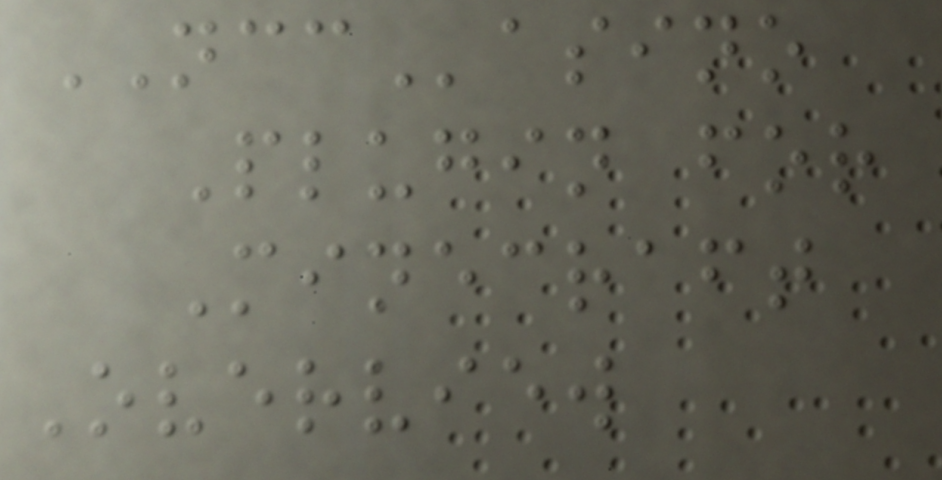NCCasino
Plugin for
Minecraft
Overview
